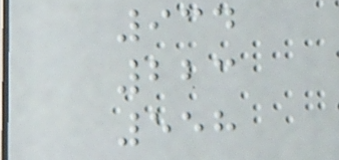934
223
558
